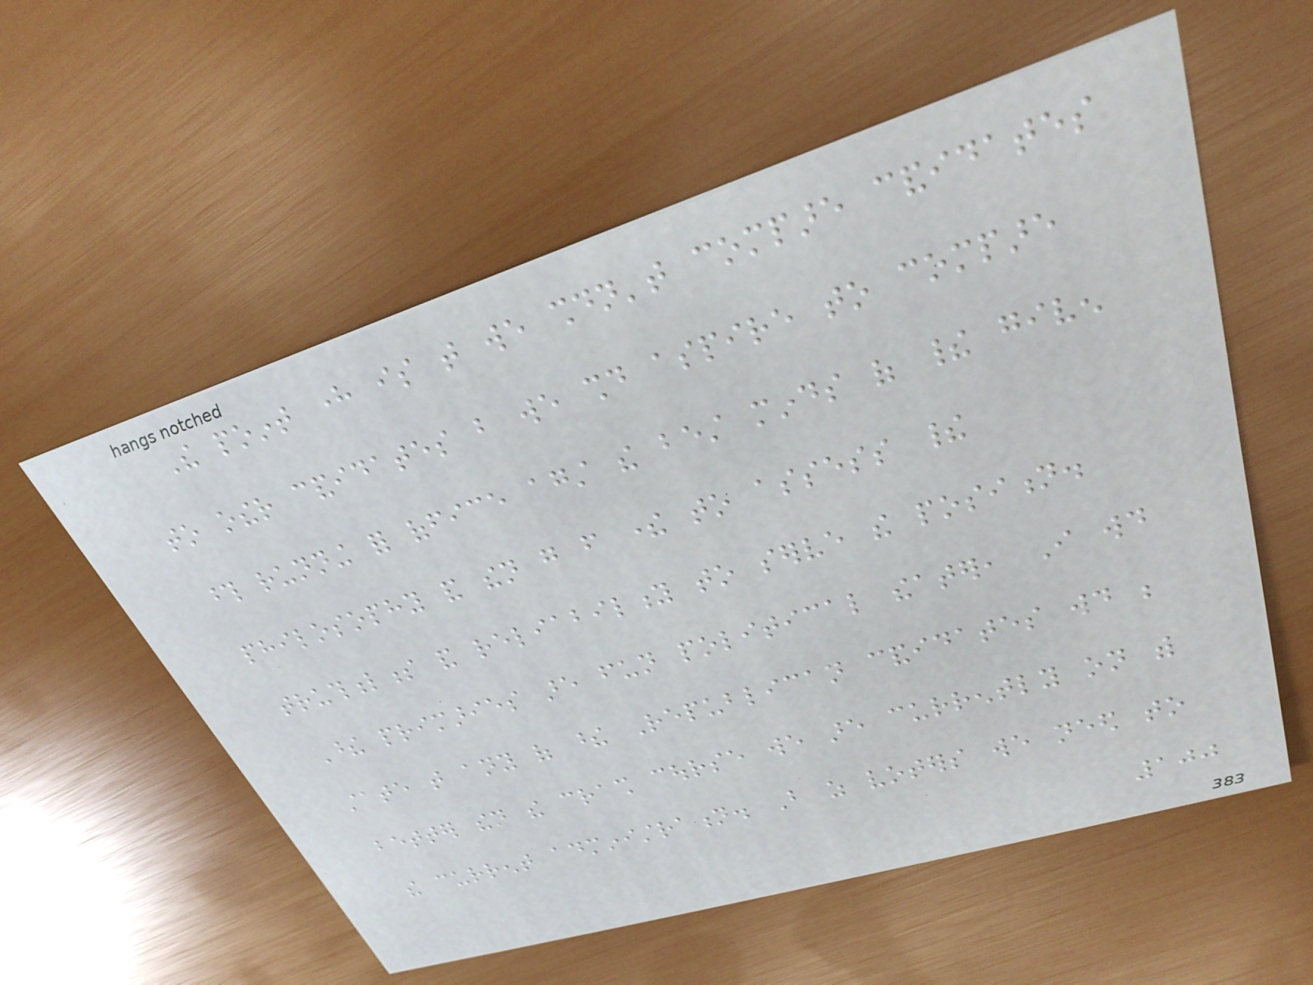The point here is that we shouldn't compare candidates
to other candidates but we should aspire to compare
those running for office against the best minds of their given
philosophy and then go from there to assess their
truthfulness and reliability to serve the position.
These primaries are fun political theater, I would
state that any of these Republican candidates would be
better then the crash course we are currently on with
the current administration. But as voters we need to
100
